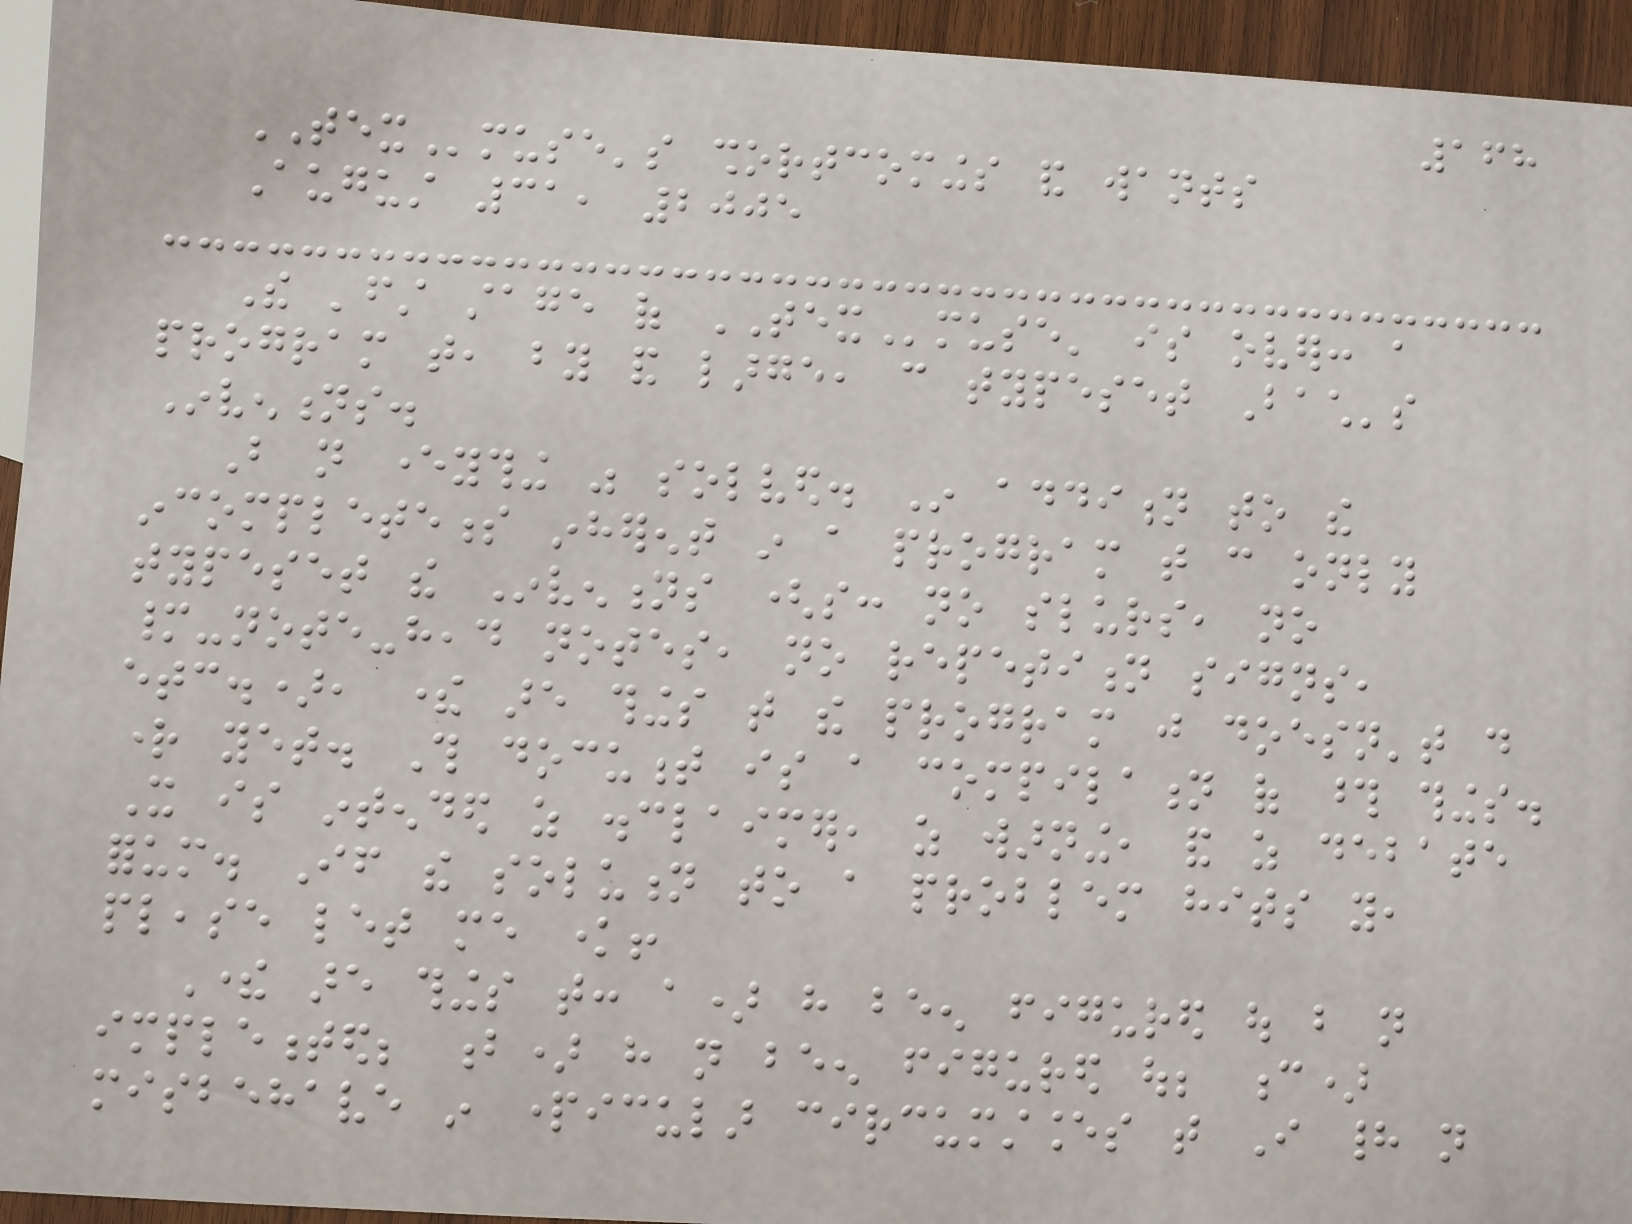168
TEXmuse's shortcomings and wants
August 31, 2005
The 'first stage of TEXmuse' is over: a
program that, by and large, can typeset Bach's
Inventions.
But not everything was solved. In addition to the
incompleteness inherent in a program that can only
typeset the Inventions (so: no slurs, no
many-note-head notes, no repetition signs,
etc.), there are things that the program just doesn't do
right yet. This document is a compilation of those things.
It is intended as disclaimer, as warning, and as debate
forum. If the solution to a problem hits you,
please let me know!
There are things that: a) have been figured out but not
implemented; b) have not been figured out; c)
misbehave in particular circumstances that I had not
